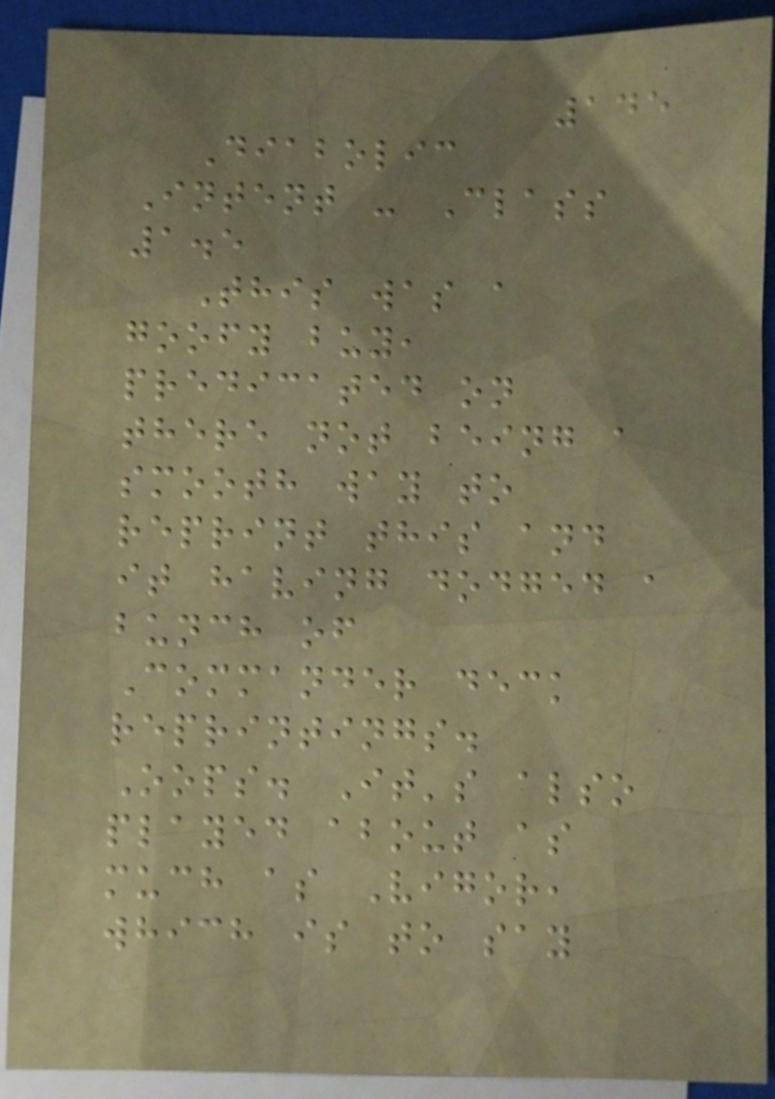145
Diabolic
Intent - Class
1.5
This was a
goofy buy,
predicated on
there not being a
smooth way to
reprint this and
it having dodged a
bunch of
Commander deck
reprintings.
Oops. It's also
played about as
much as Vigor,
which is to say
